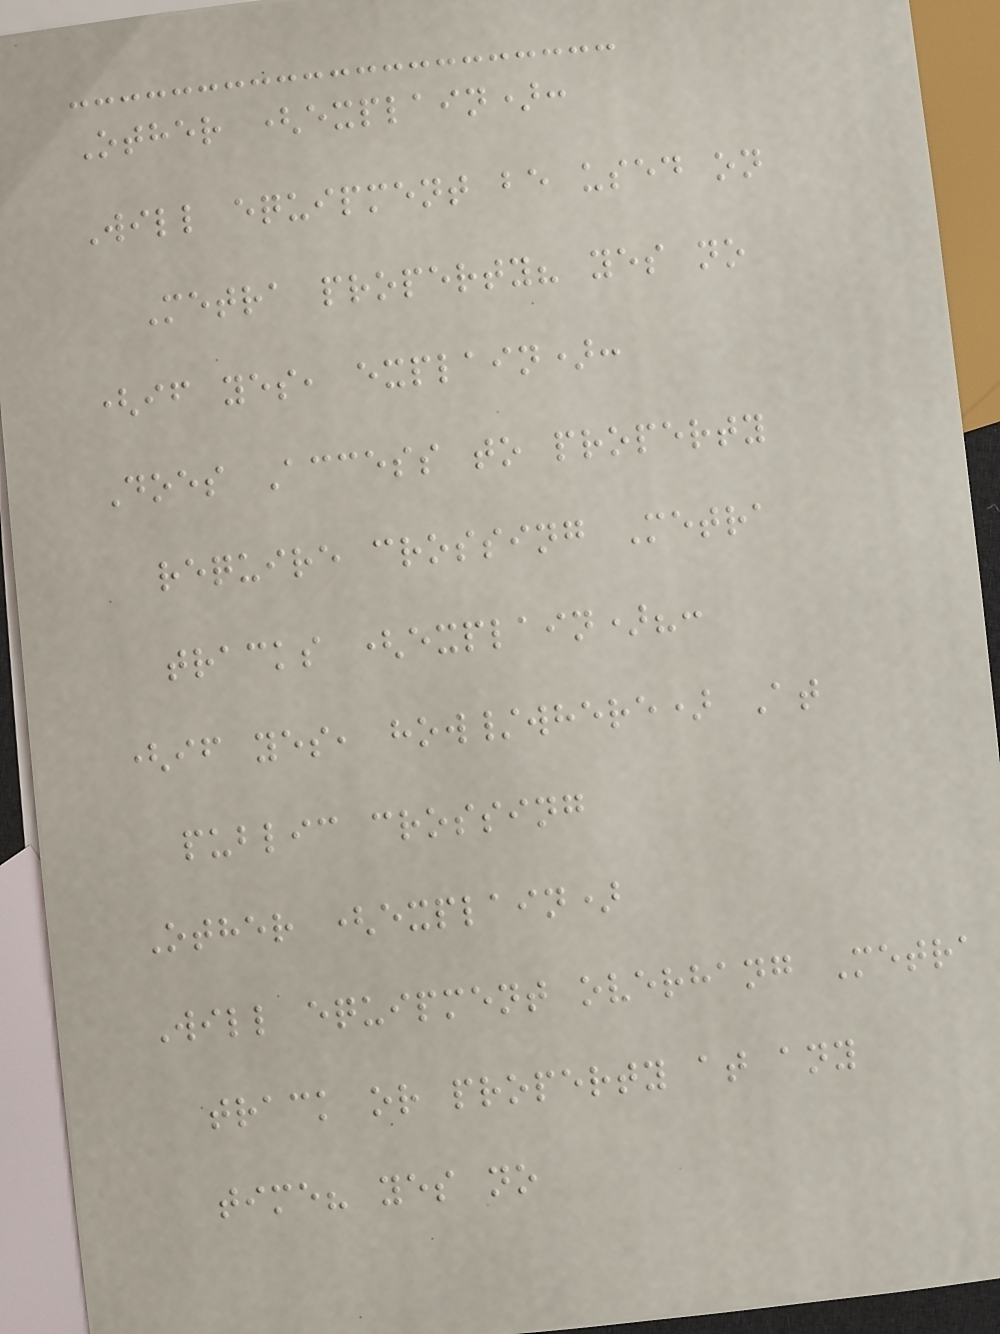Other (explain):
Will equipment be used on
Metra property? yes no
(if yes, explain):
Does Access to property
require crossing Metra
tracks (explain)?:
(if yes, how/where) At
public crossing
Other (explain)
Will equipment overhang Metra
track or property at any
time? yes no
